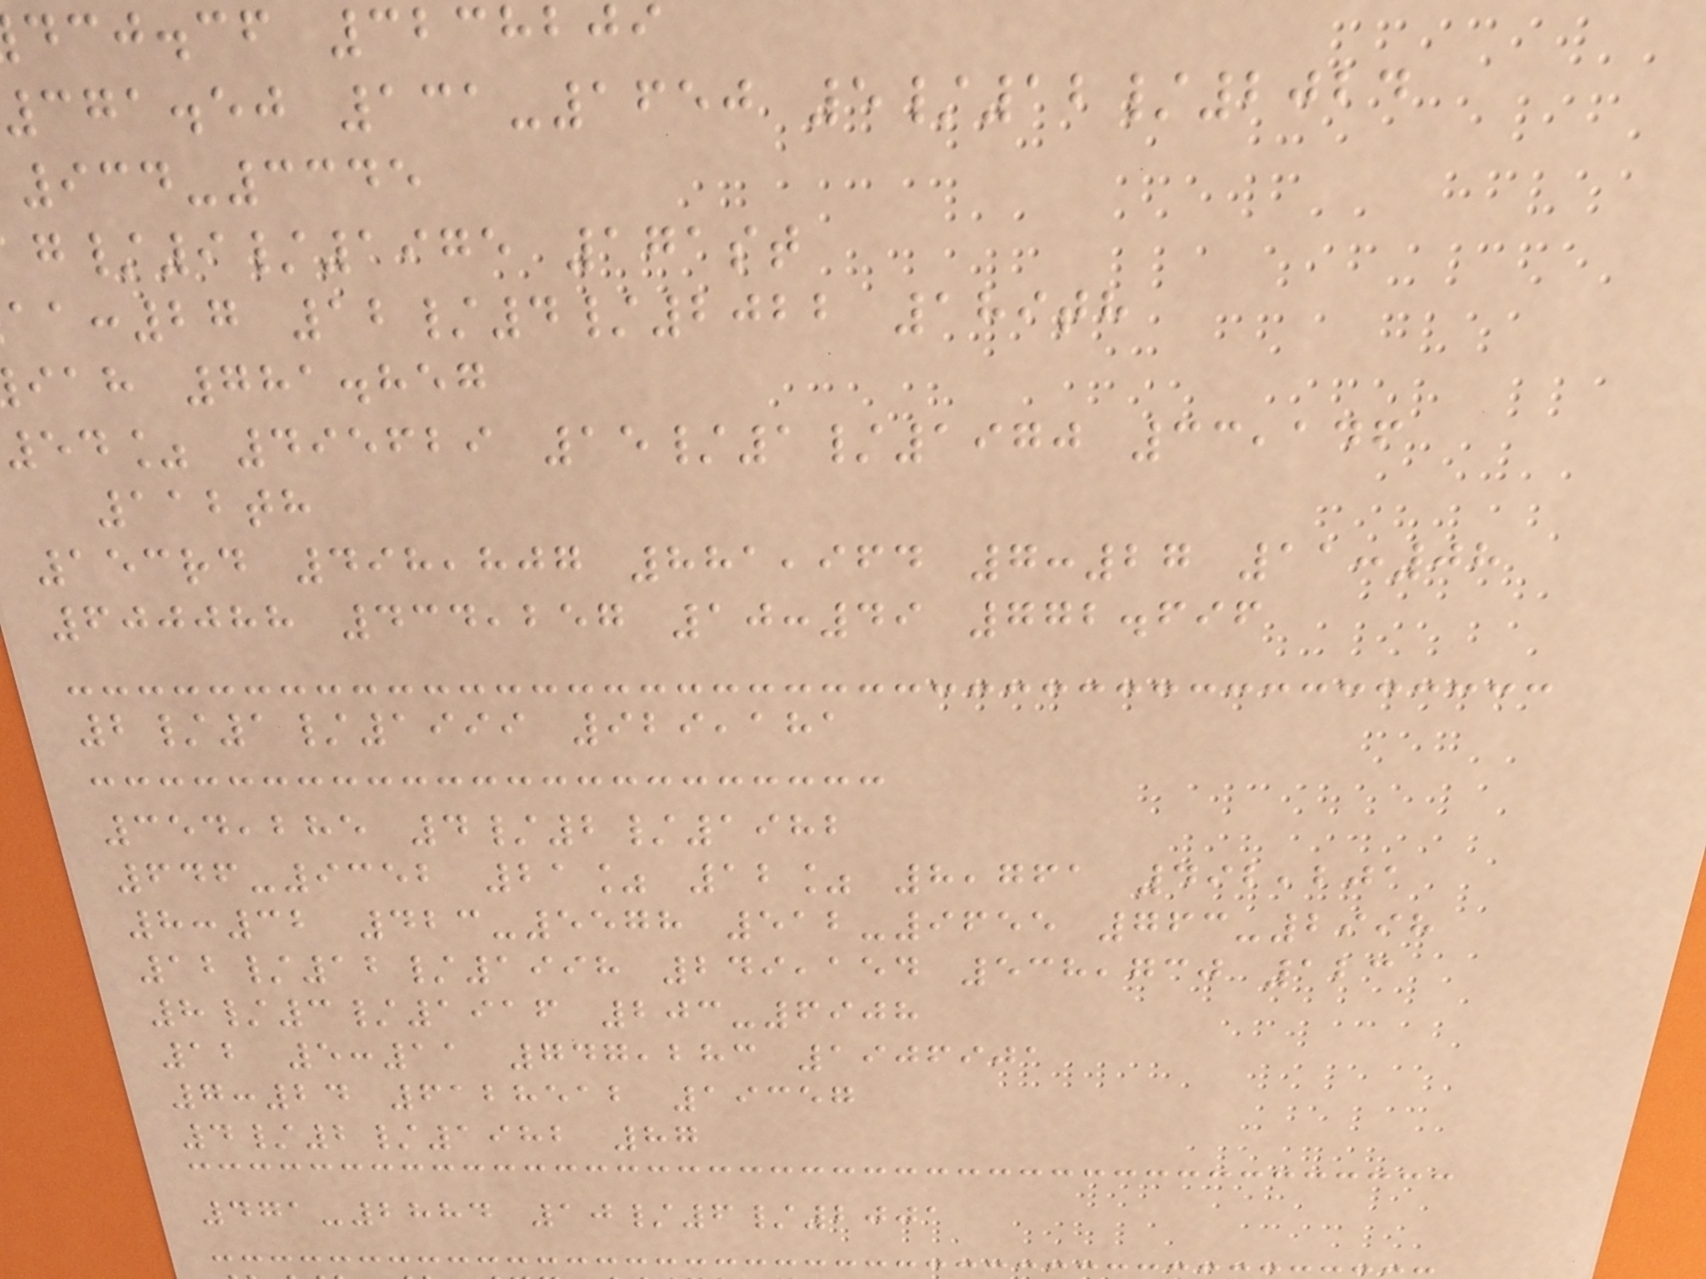dcj.cf 3238209
cga.ej 131-1650 5/12/2024
934-3345
/9/1975 171st
:27 12/4/2022 189th
iah 781.857
54% 495629 15/1/1970 33,146
112th
153rd 498,807 881,964 7:27 11:08
600088 434,257 10:49 772.696
2/1/1999 929,181
354,285 4/2/1982
646-9352 21% 12% 8,761 492,201
8:32 423-5578 512-9655 763-2998
12/12/1998 249,154 538,730 123
8/3/1916 203-6908
12 5:11 747,283 1906901
7:24 6128512 19357
4/2/1982 87
471-2884 10/6/2001
